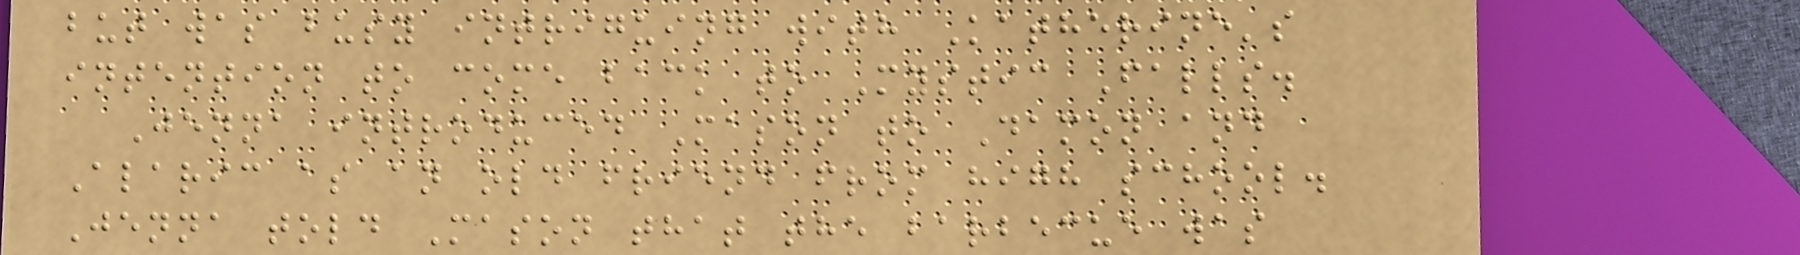but was busy intriguing with Katherine's
intention to come back to Mystic Falls.
Jenna introduced Mason to Damon and
Alaric as an old friend from high school.
Jenna told Mason that the barbecue was
